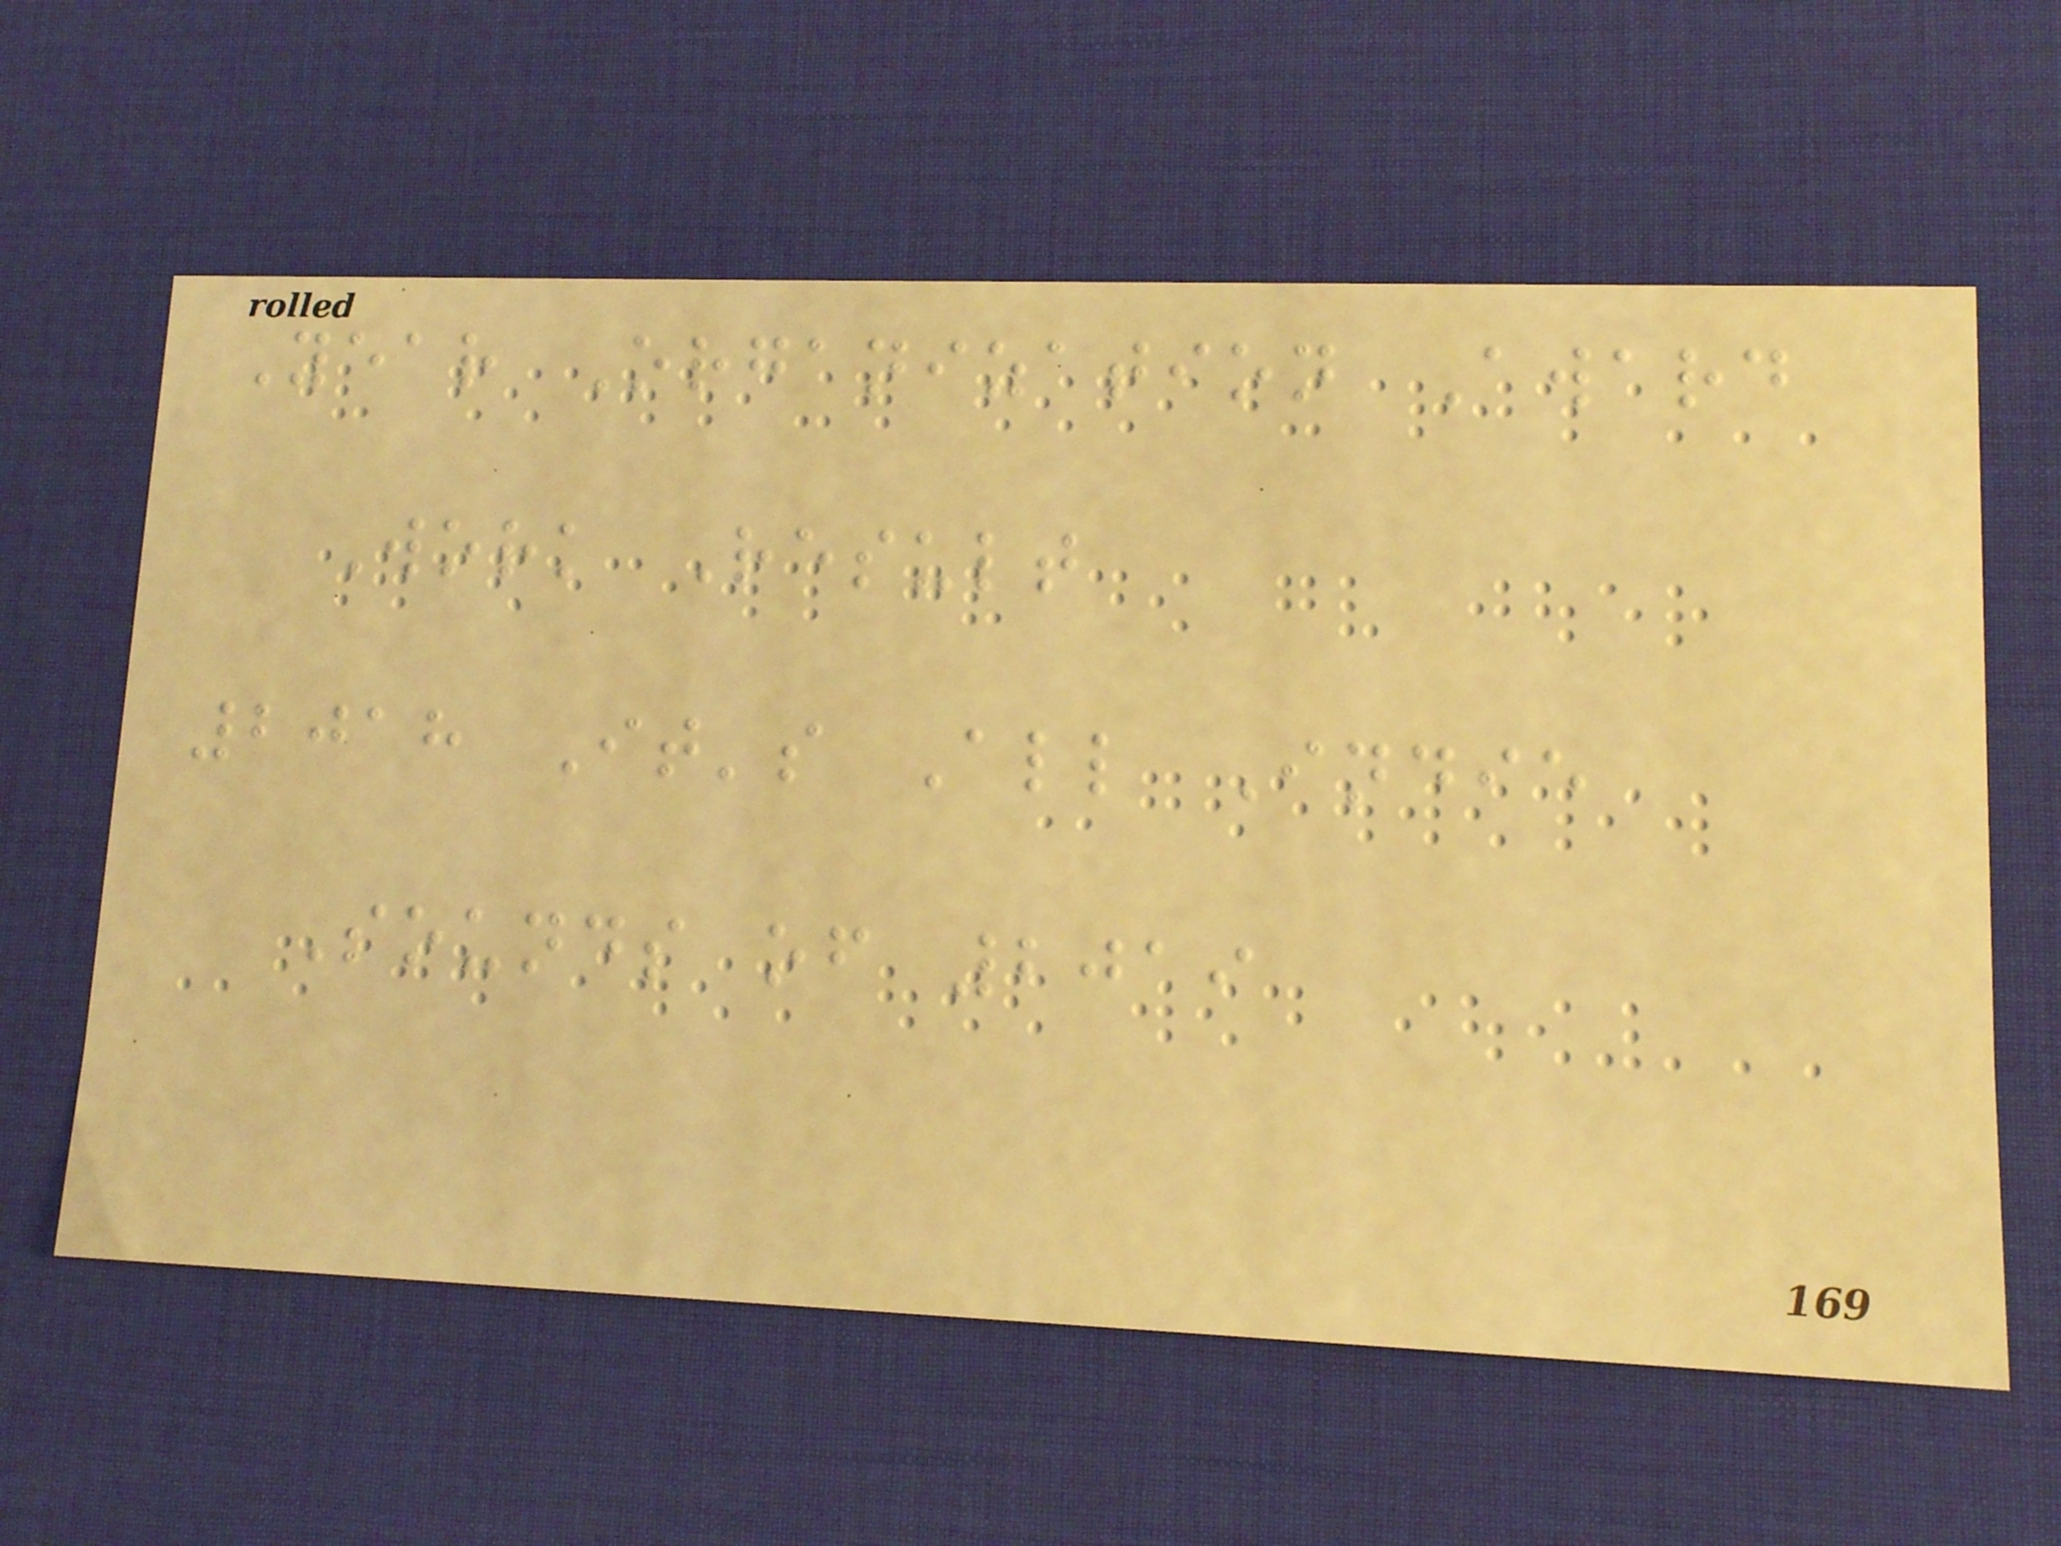Year Organization Award
Work Result
2018 It's All Indie
Sounds of 2019
